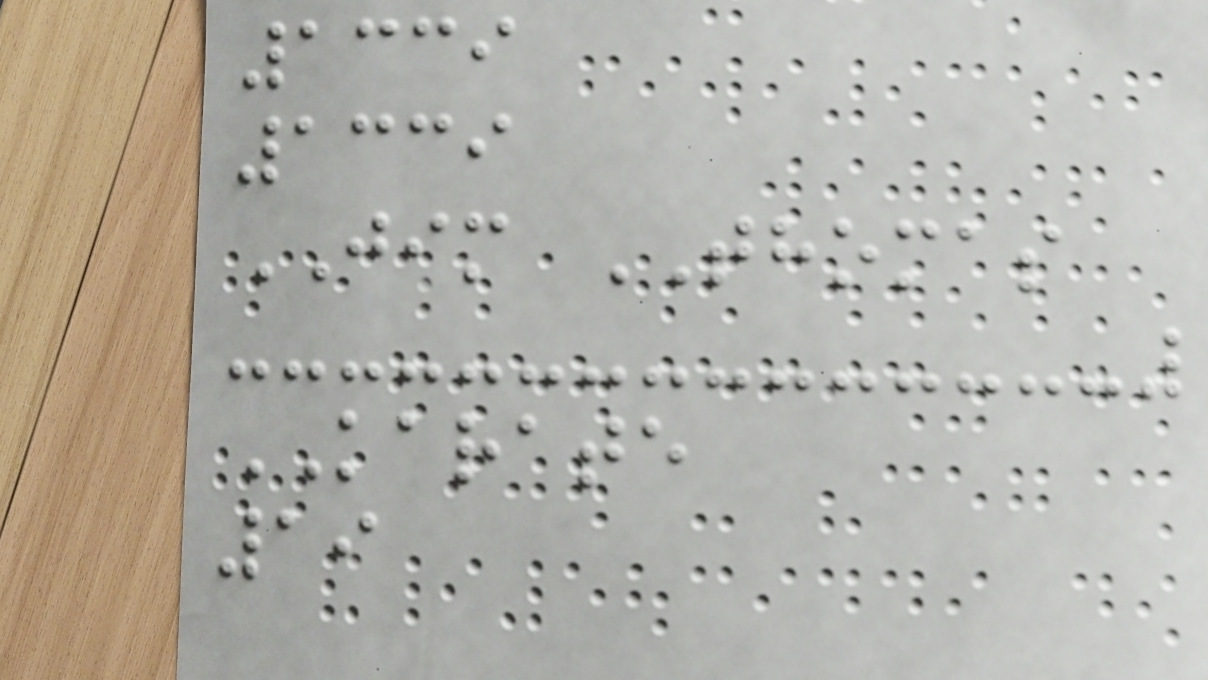1339
1339
JIM THOMAS
KARATE
19
